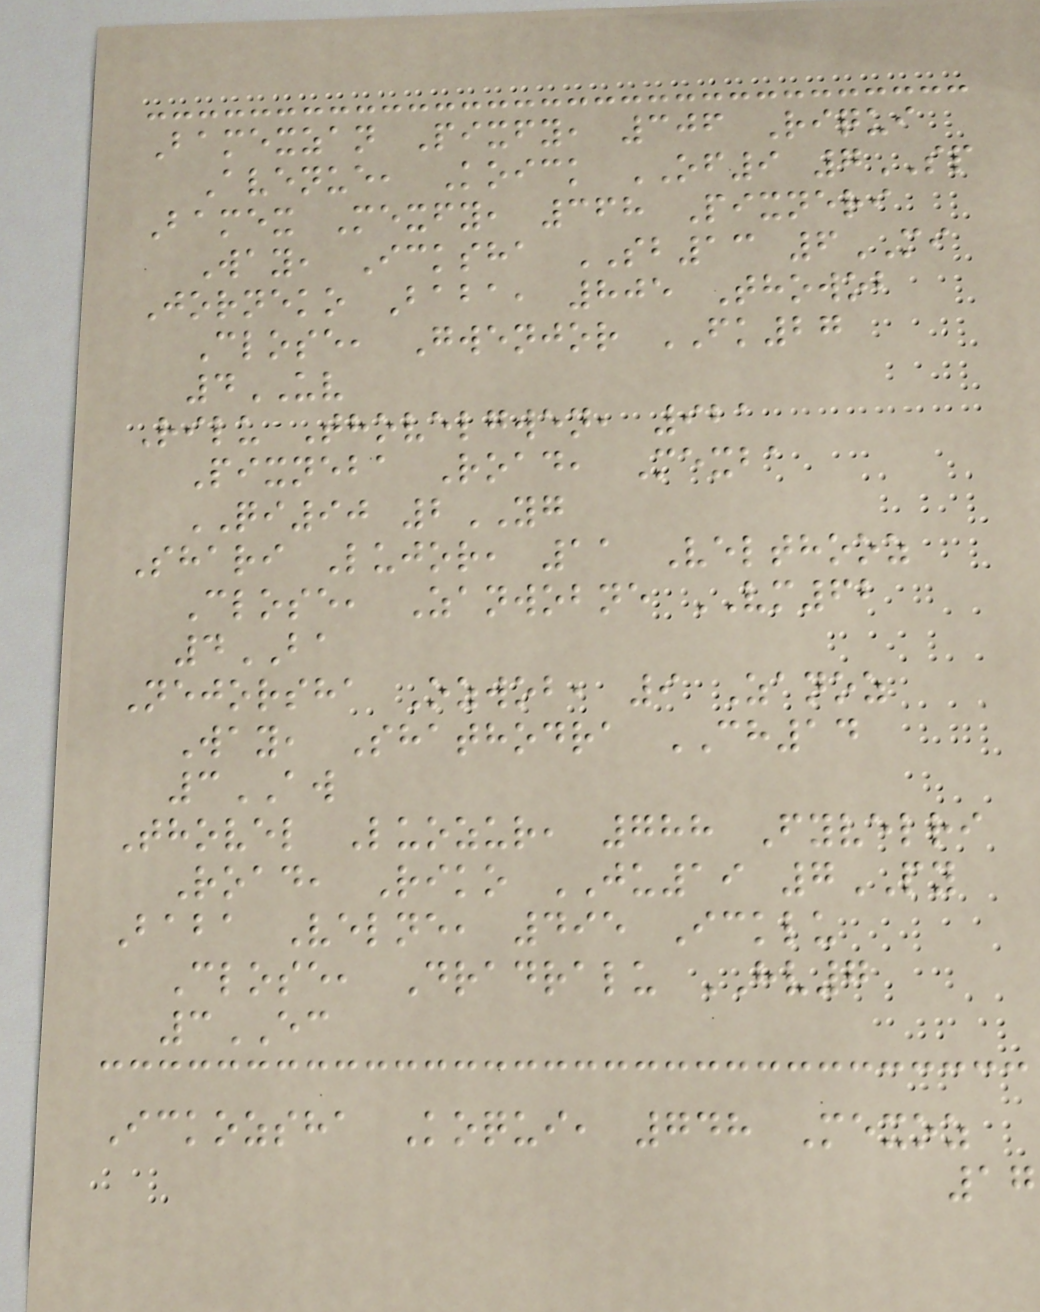Bamexzan Pixfy, 306 Riqui
Avenue, Koick OF9 7SP
Bamex Mexfy, 368 Pixneri
Way, Icksha SB13 6MI
Jorneko Baba, 805 Thowob
Close, Gwenjor FK27
4UV
Rilu Thovelgwen, 921
Pixneba Road, Mexba
QI90 2YG
Shari Lujor, 11 Velthooz
Close, Zanwobne VM62
4BA
Nejorsha Ozwob, 9 Zanoz
Way, Shathodra CH14
3AW
Thovel Luozur, 788 Fyvelri
Road, Riko JU19 7PY
Baba Velne, 495 Icklu
Close, Dradralu HV7
3EC
Ickozsha Koqui, 748 Mexoz
17
